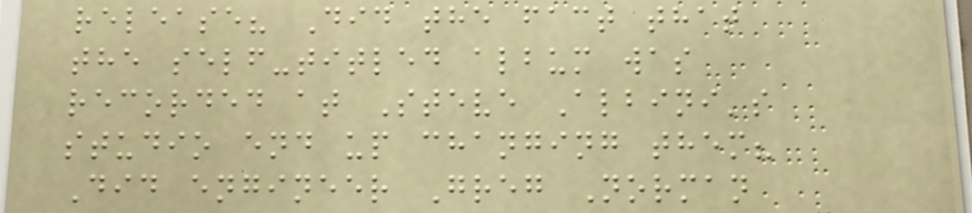release? Did the fact that
the self-titled album was
recorded at Steve Albini's
studio end up changing them?
Did engineer Greg Norman
